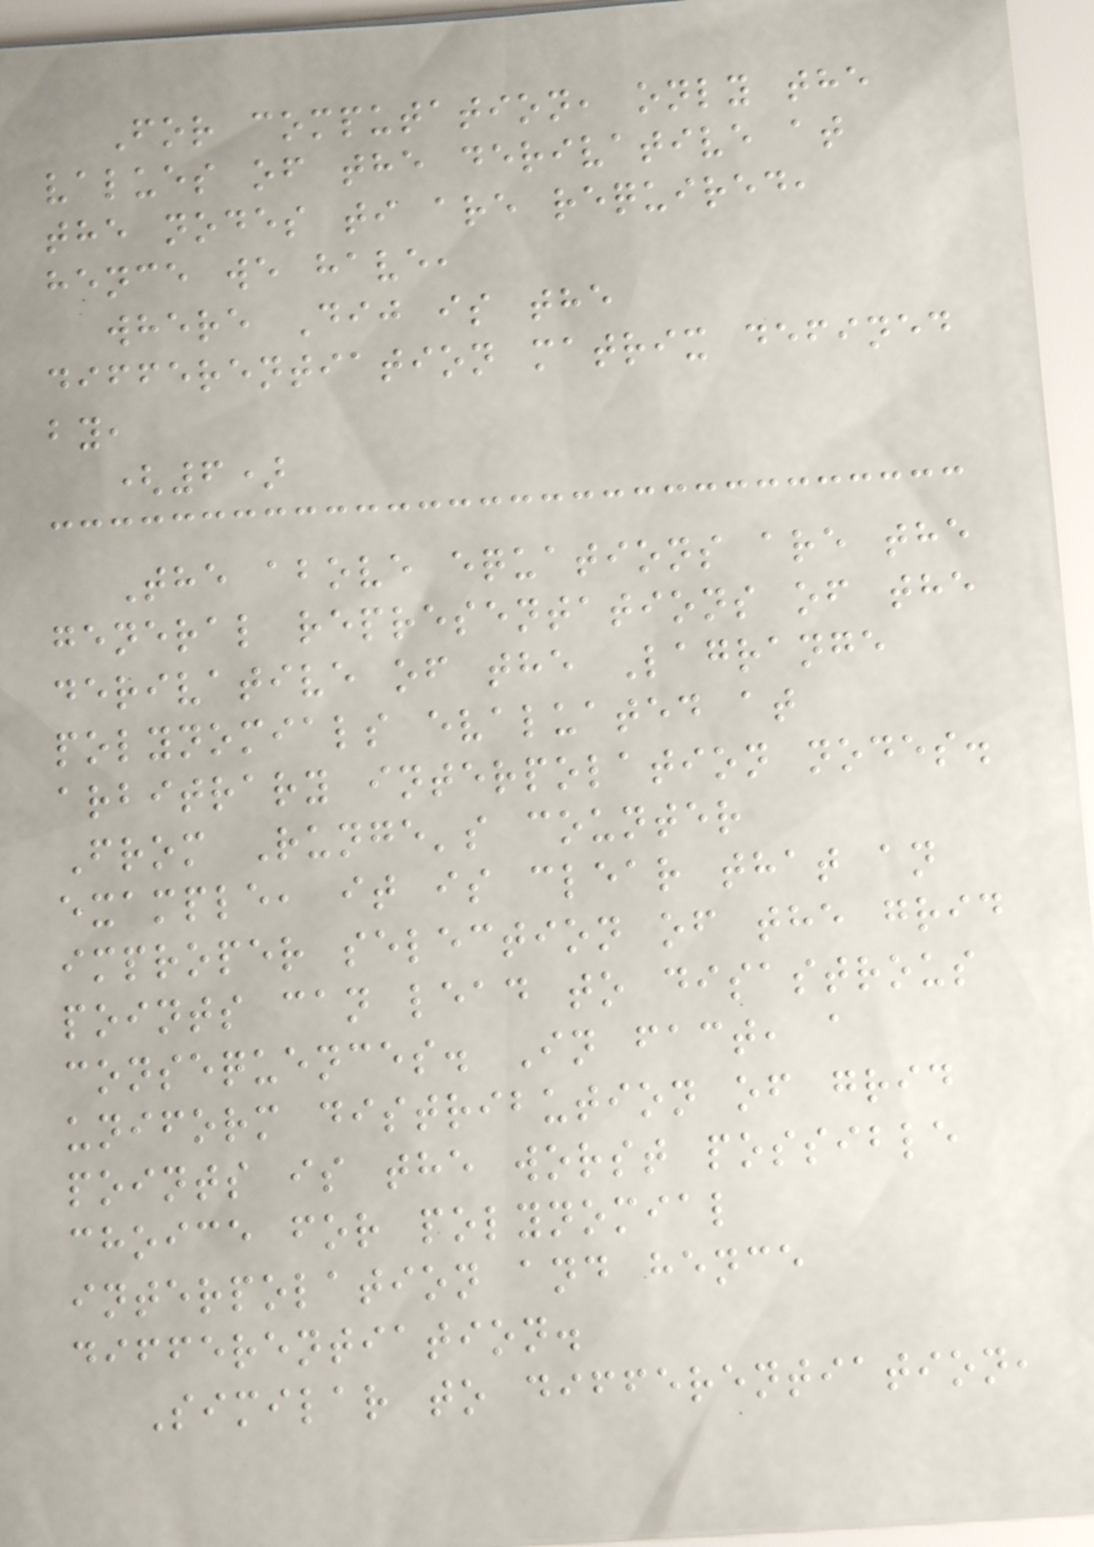For computation, only the
values of the derivative at
the nodes ti are required,
hence we have,
where Dij is the
differentiation matrix defined
by,
(6)
The above equations are the
general representations of the
derivative of the Lagrange
polynomials evaluated at
arbitrary interpolation nodes.
From Runge's counter
example, it is clear that an
improper selection of the grid
points can lead to disastrous
consequences. In fact, a
uniform distribution of grid
points is the worst possible
choice for polynomial
interpolation and hence
differentiation.
Similar to differentiation,
